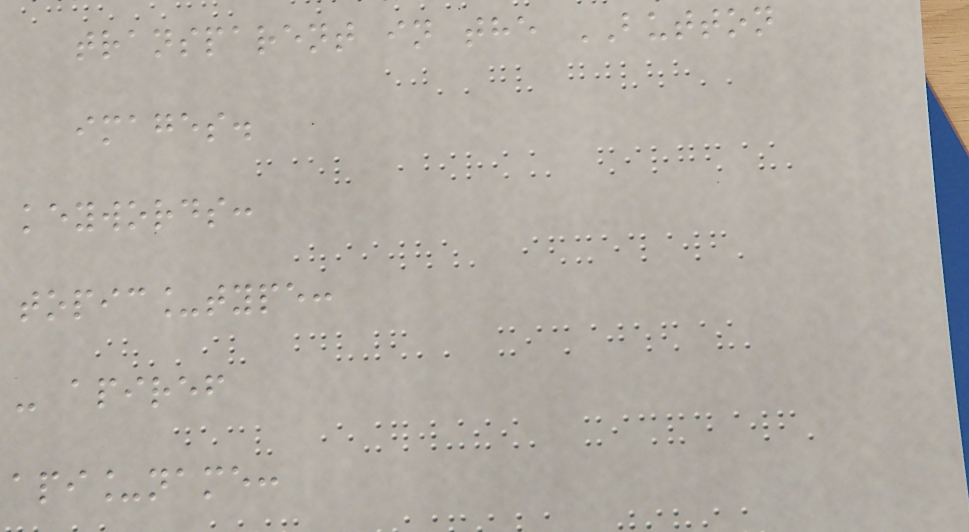transparent in the BUTTON
images.
keywords:
topic_type:
- apiref
api_name:
